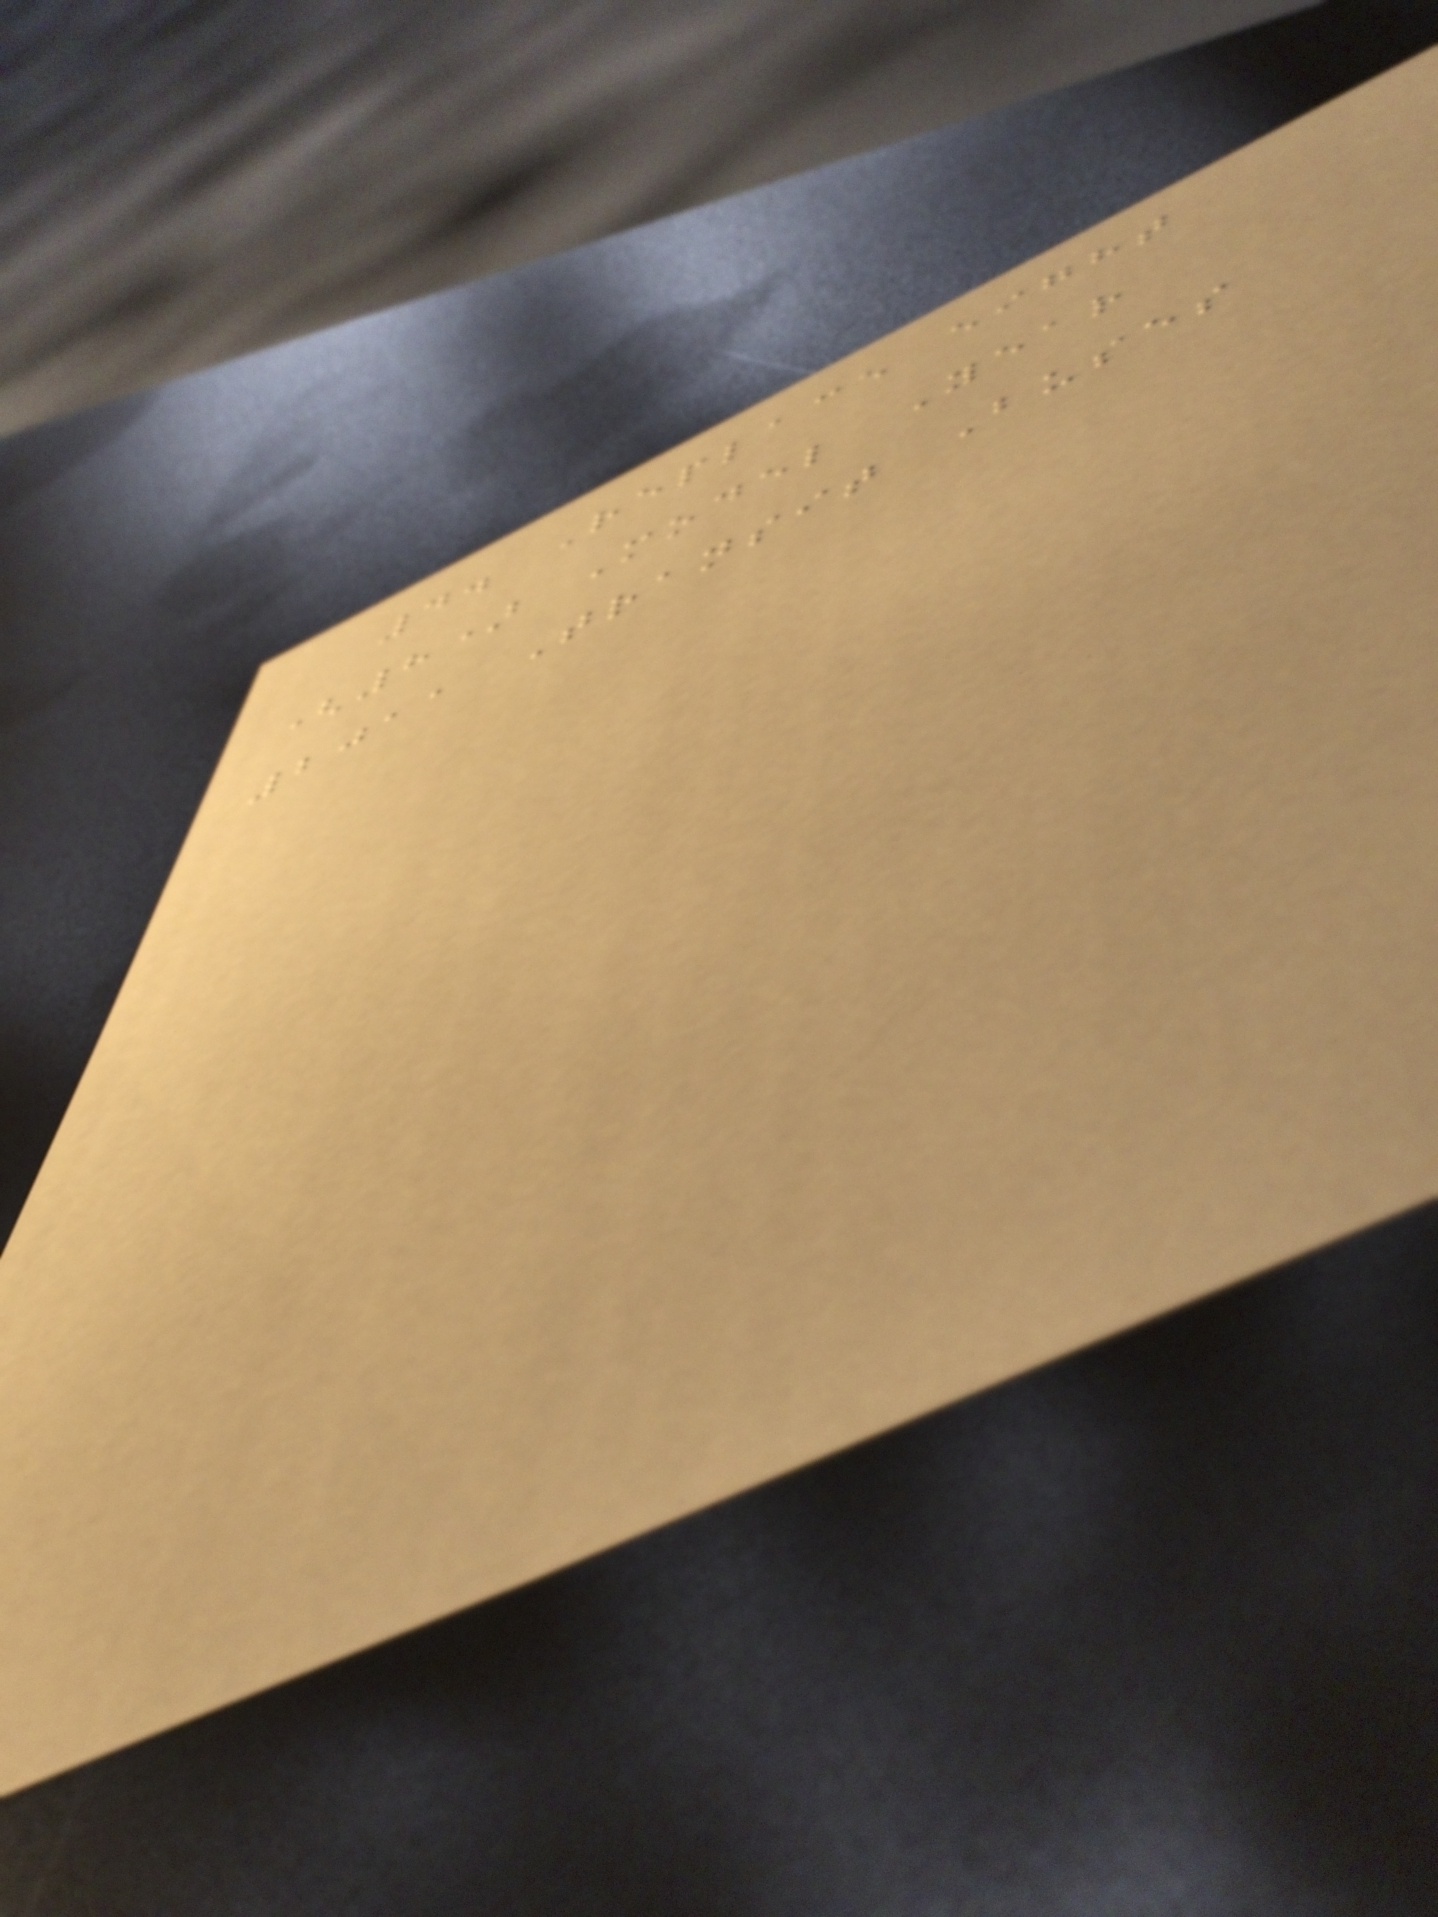4. Replace eight
(8) Model Year
2011 Transit Buses
